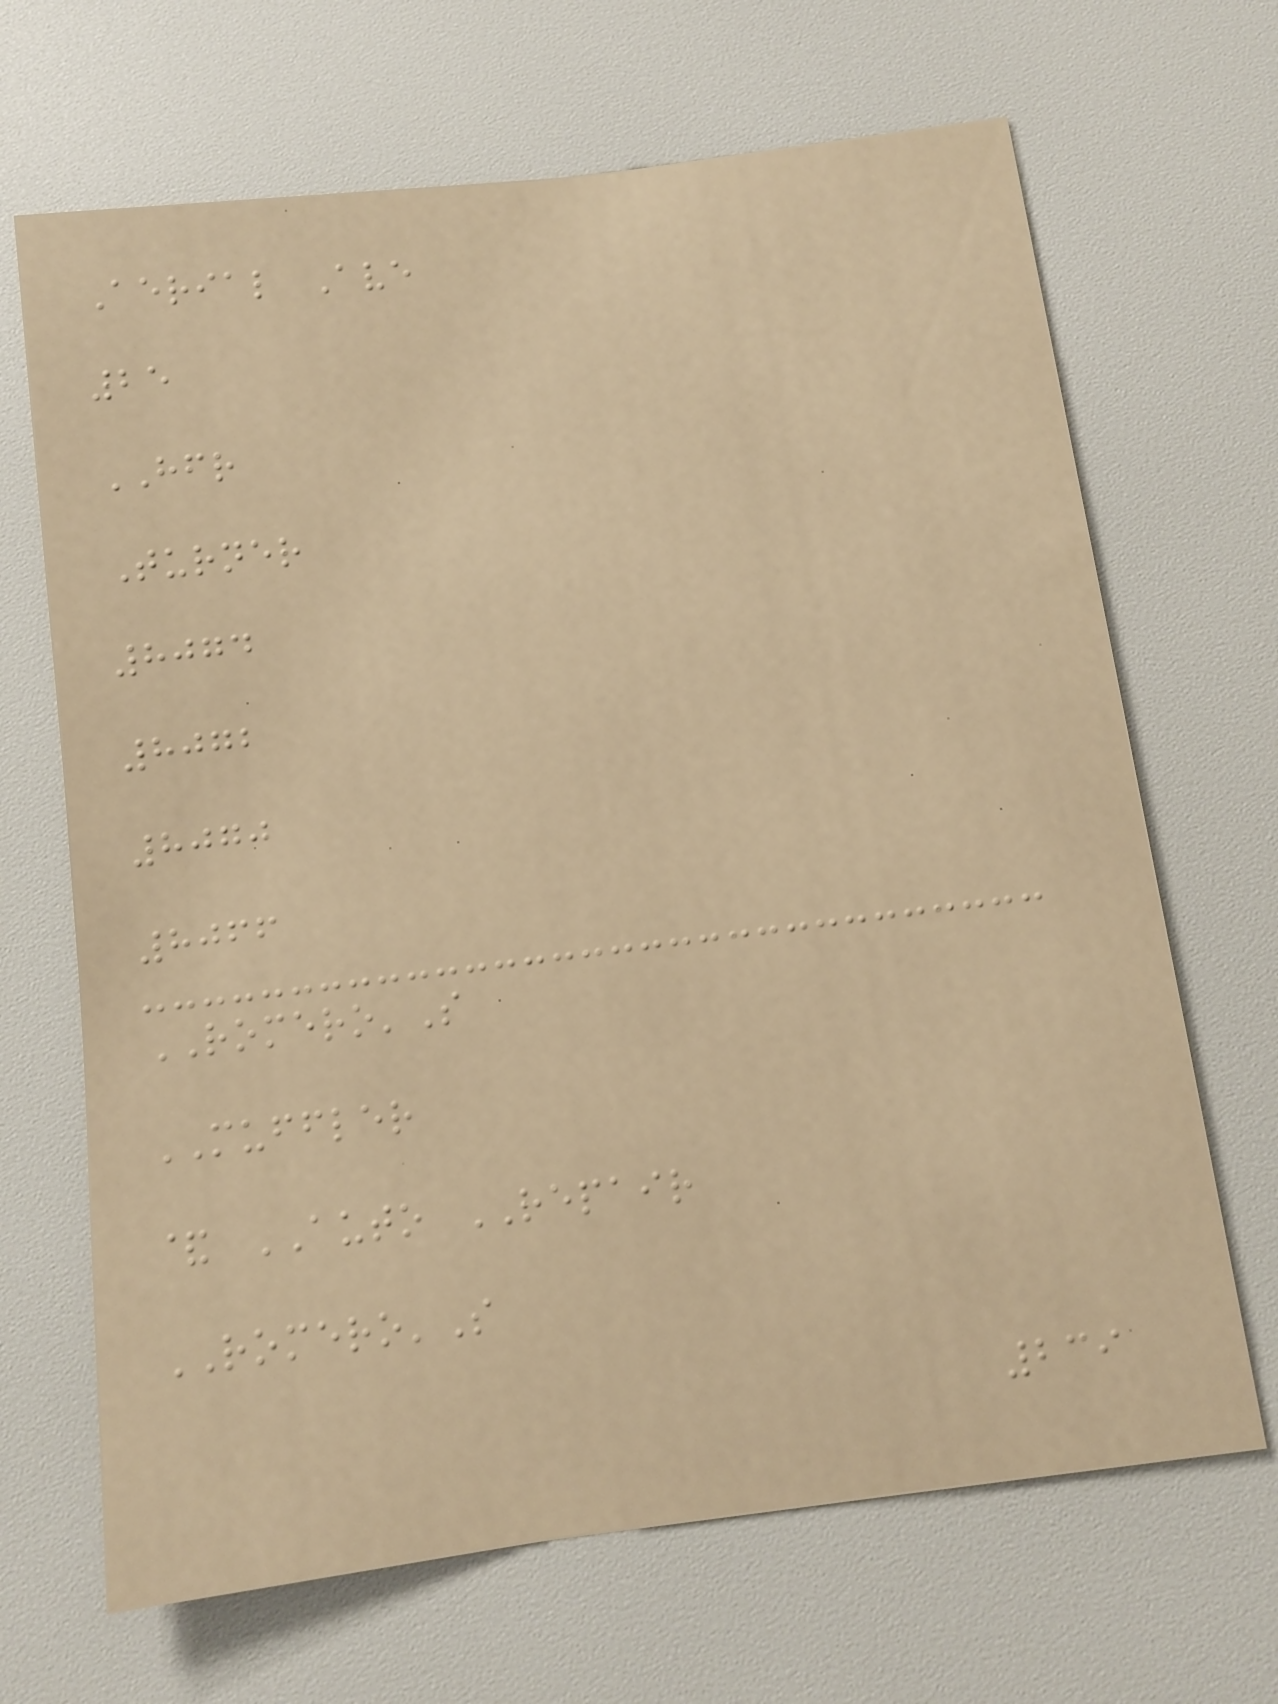Aerial Ave
25
HFR
Turner
8074
8072
8070
8066
ROMERO'S
MUFFLER
& AUTO REPAIR
ROMERO'S
239
